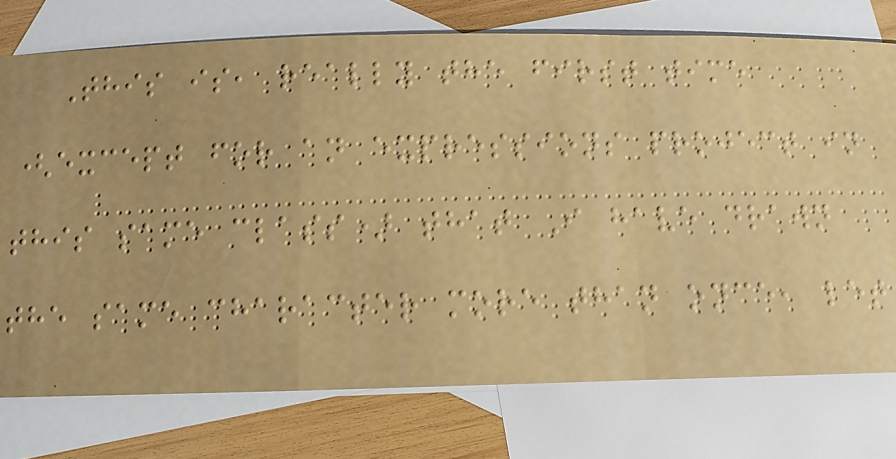This is, really the first time
(except for an expressions project in
this same class) that I have drawn
the same character more than once, let
